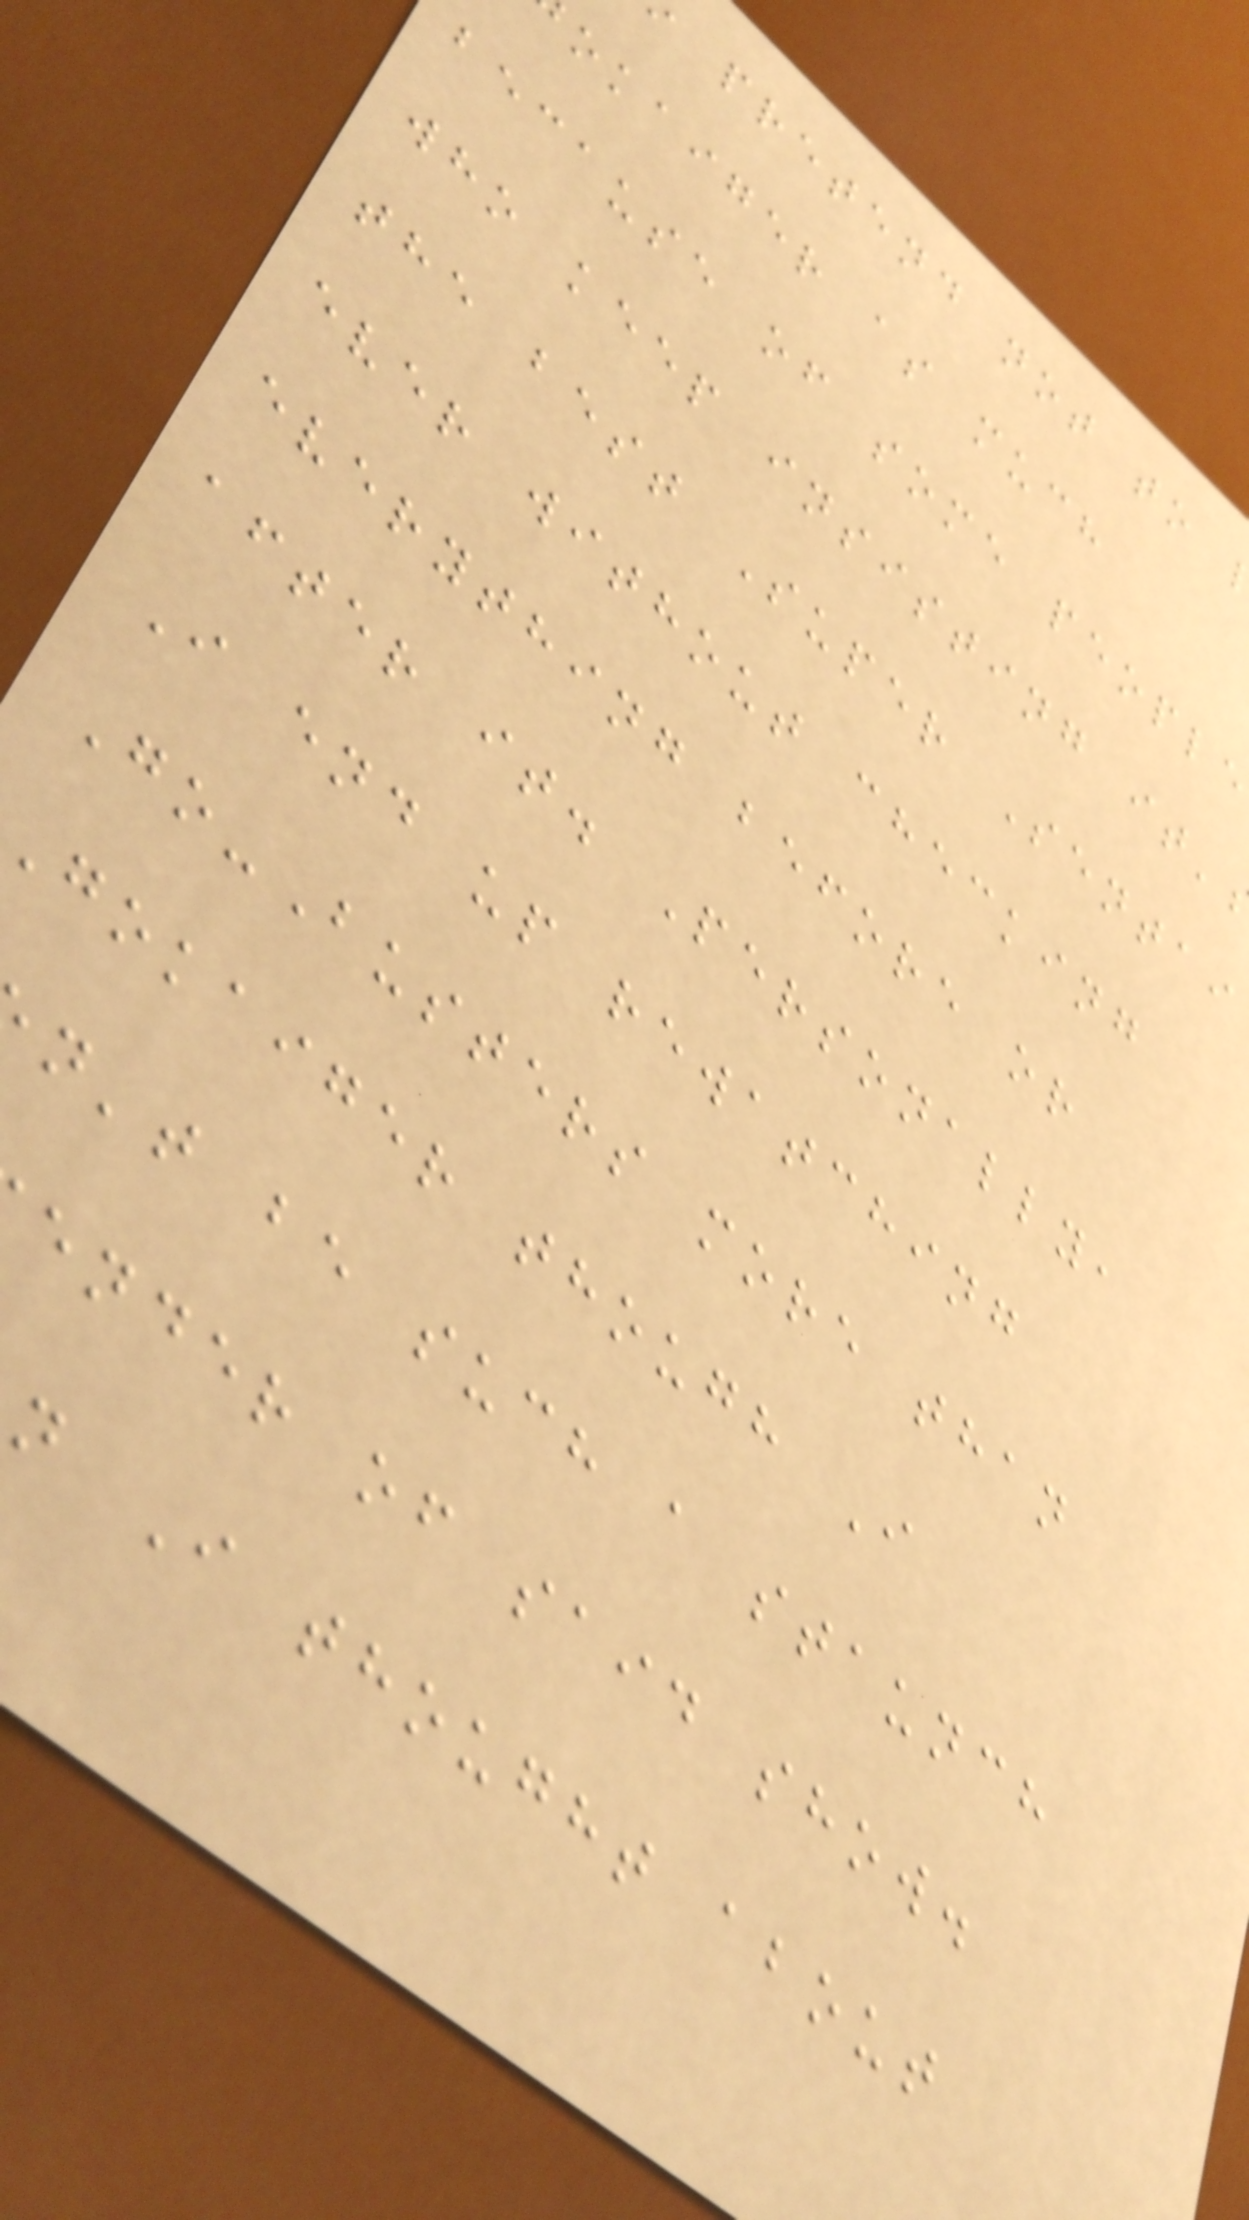pretend not to
okaiger as much
because of some people
who keep insisting it'
the best Super Sentai
ever without checking
everything before or
after it. Personally,
I end up rewatching
Go-Busters more than
gokaiger though I
n't be such a staunch
ender of said show.
n I thought about
